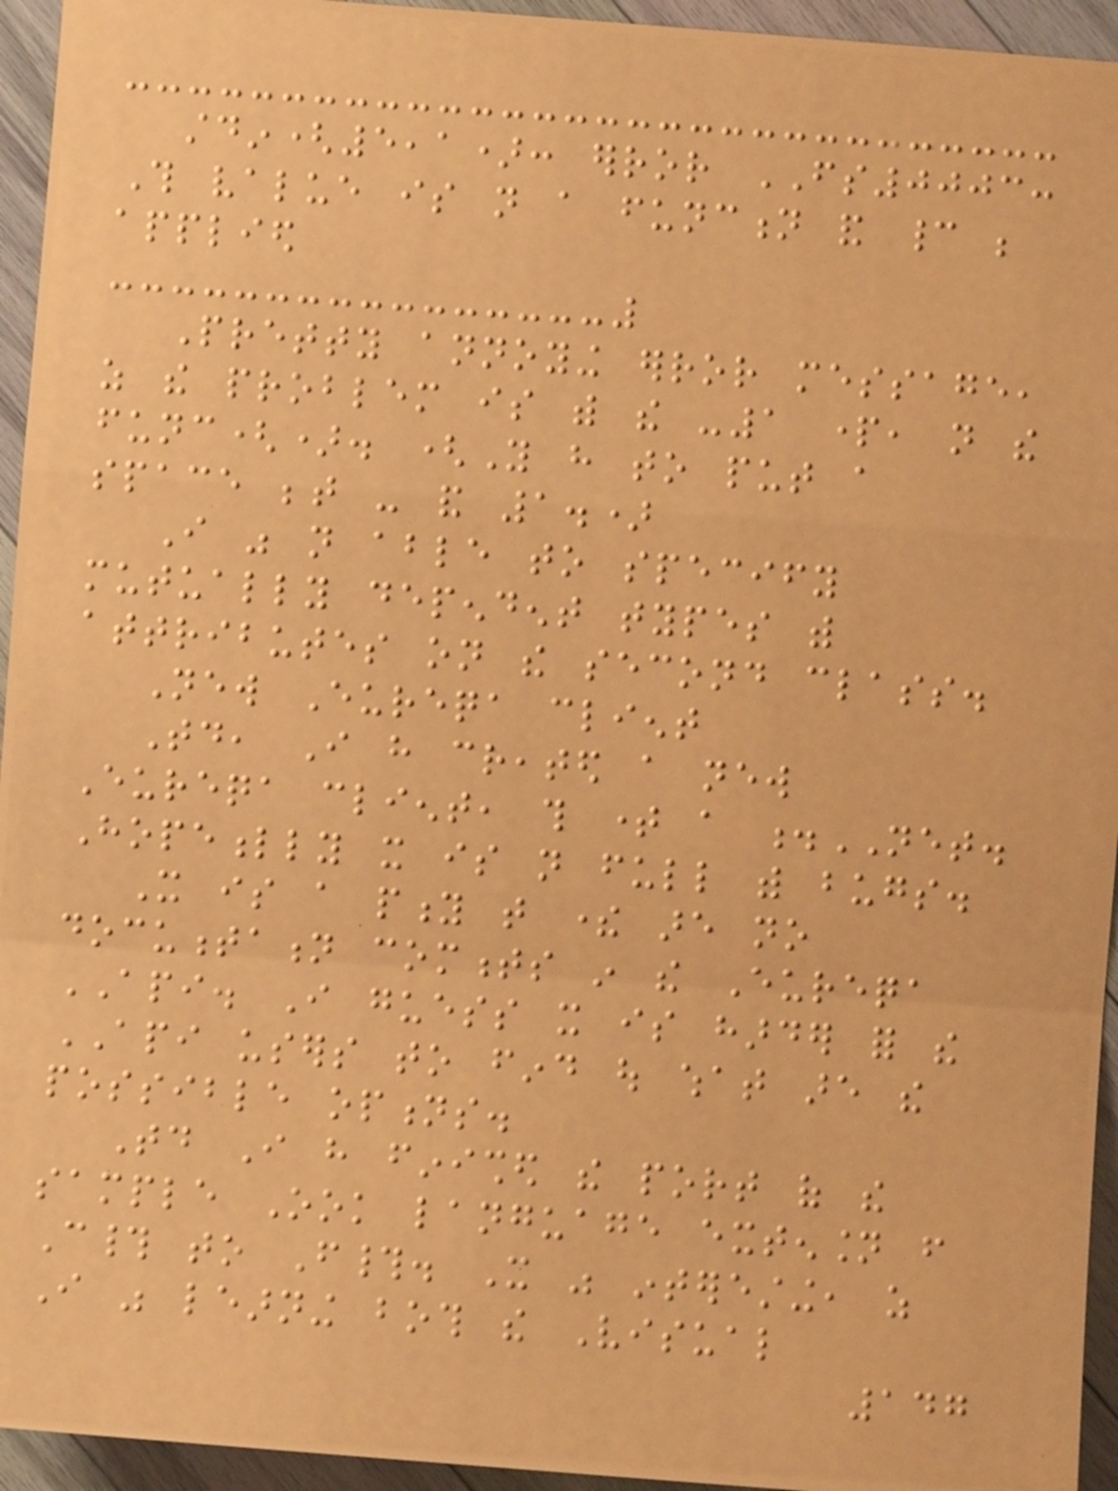stdin(5,1): error FS0003:
This value is not a function and cannot be
applied
Pretty annoying error message,
as the problem is with the -1 part, not the
func(). (You have to put a
space between - and 1.)
I was not able to specify
mutually dependent types with
attributes on the second class.
New Eureqa client
Today, I have created a new
Eureqa client, this time a .NET.
Hopefully it is not full with bugs.
It is a pity that there are no
documentation comments in the Eureqa
API. I guess it is harder for the
API users to find out what are the
possible options.
Today I have finished the port of the
sample Ook language extension from
C# to F#. It was interesting, as
I was learning both the Visual
147
